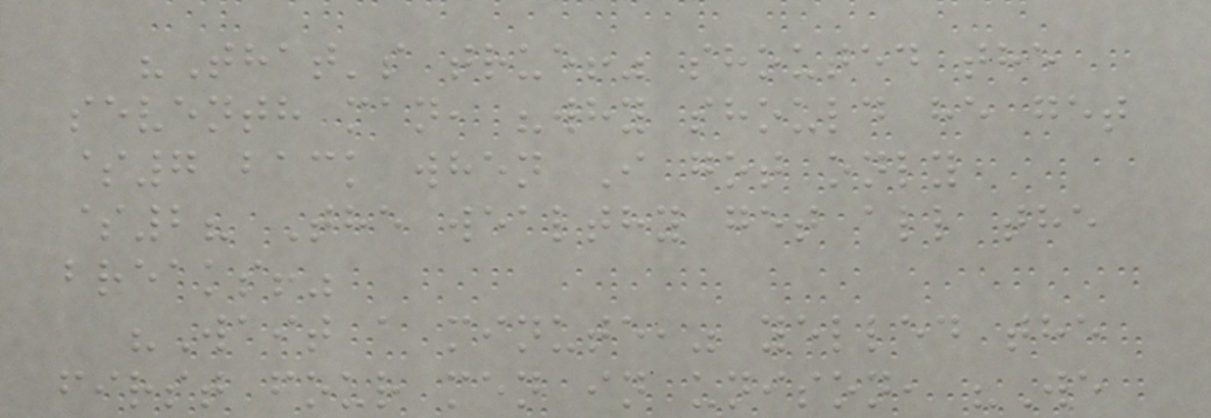"That's true!" shouted the
seventh man, "why should he get
$7 back when I got only
$2? The wealthy get all the
breaks!"
"Wait a minute," yelled the
first four men in unison, "We
